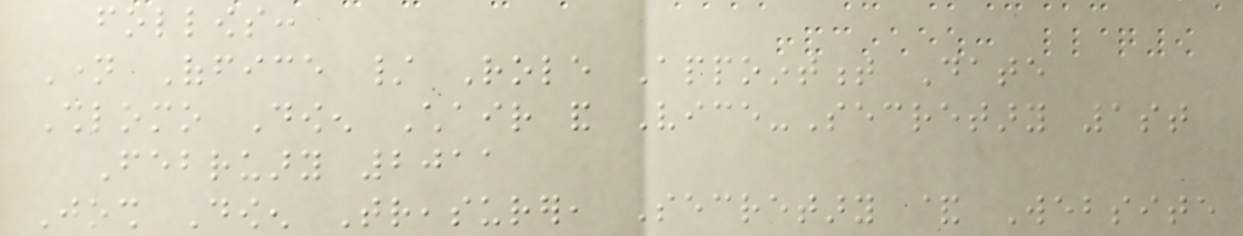follows:
Name Office / Role Appointment Date
Shlomo Dowen Chair and Vice-Secretary 1st
February 2011
Josh Dowen Treasurer, Secretary & Website
